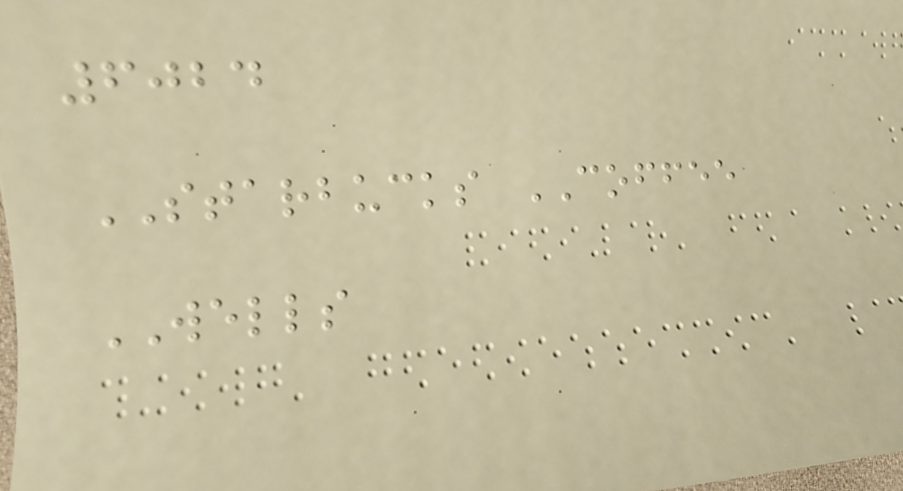6024
STARBUCKS COFFEE
WELLS
